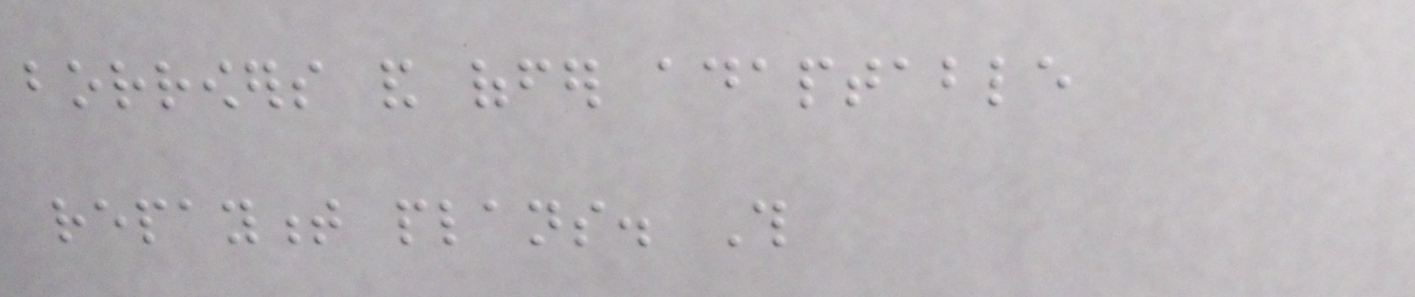borrowers and offer adaptable
repayment plans. This
